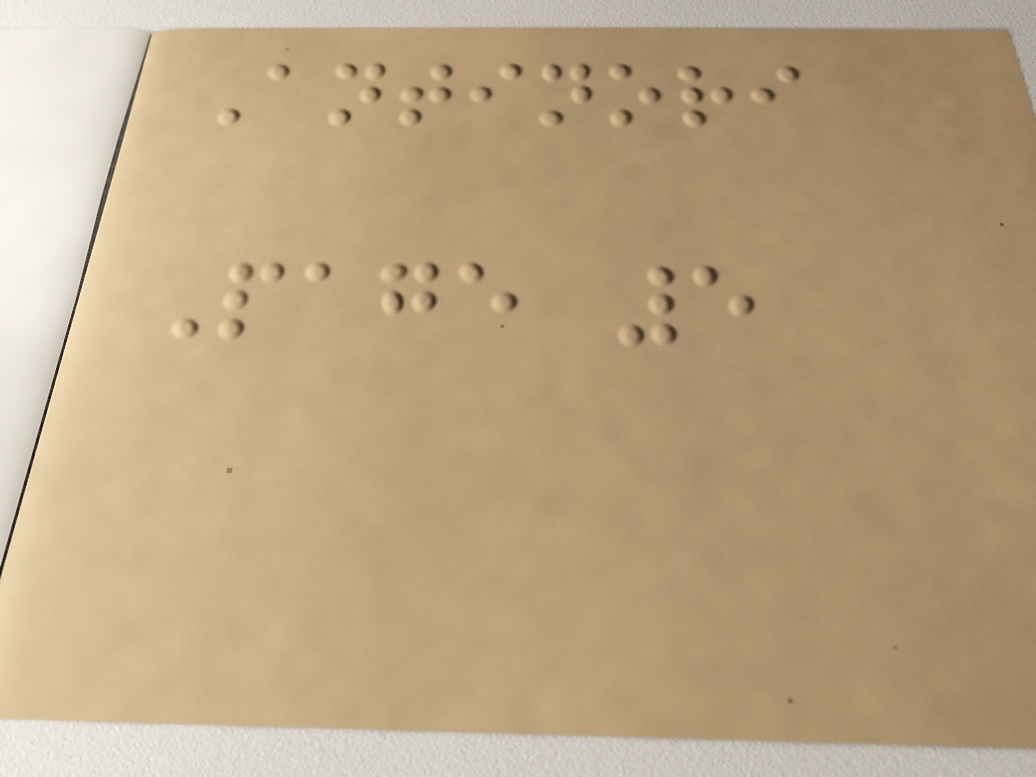Antinori
Page 5
